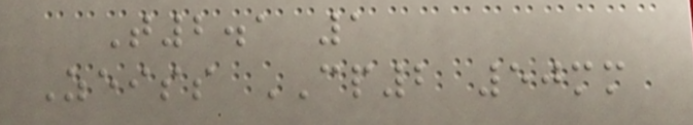T2.1 1
Zeiss CP2 50mm
